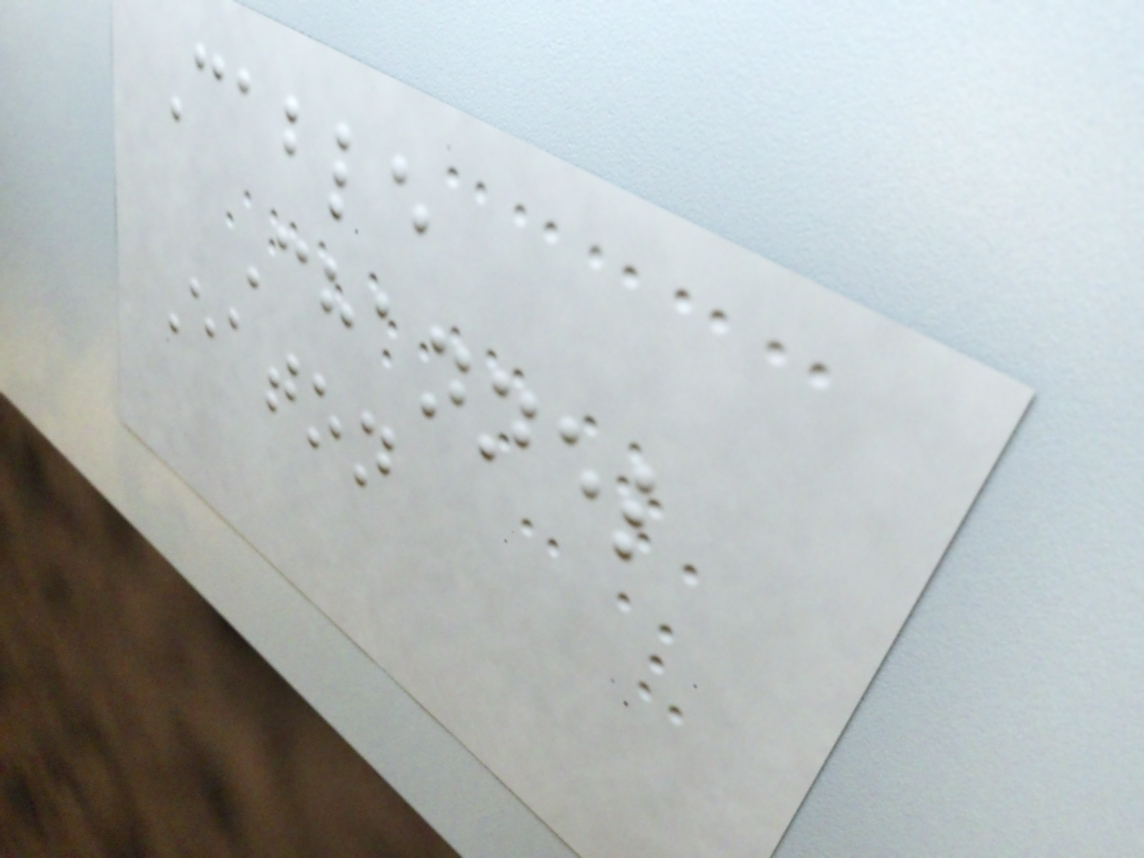Cable
Channel
Eaton
